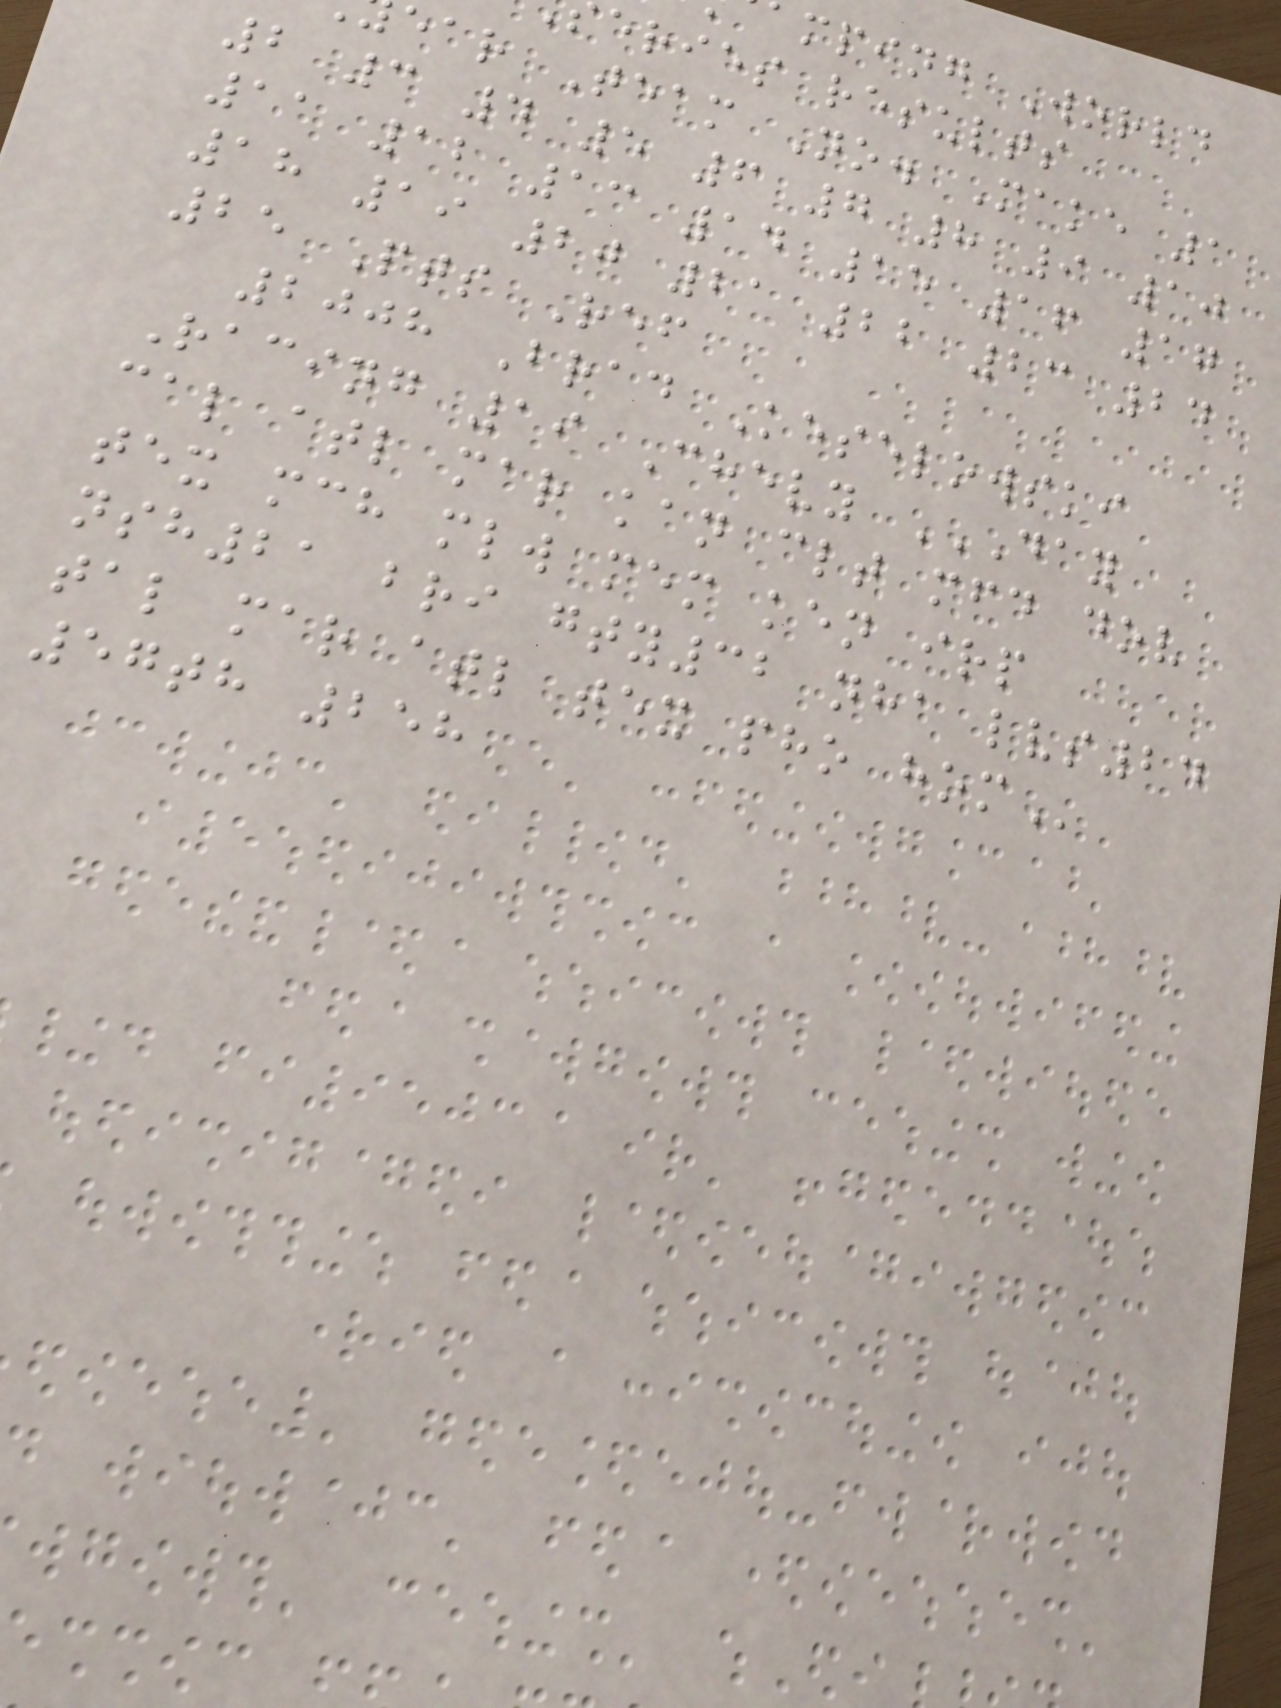mping World
eries results
ear Team No. Make 1
2 3 4 5 6 7 8 9 10
11 12 13 14 15 16 17
18 19 20 21 22 23 24
25 Pts Ref
2008 Brad Keselowski
Racing 19 Chevy DAY
cal atl mar kan clt mfd dov
tex mch mlw mem ken irp
nsh21 bri gty32 nha lvs24
tal mar atl tex pho
57th 258
